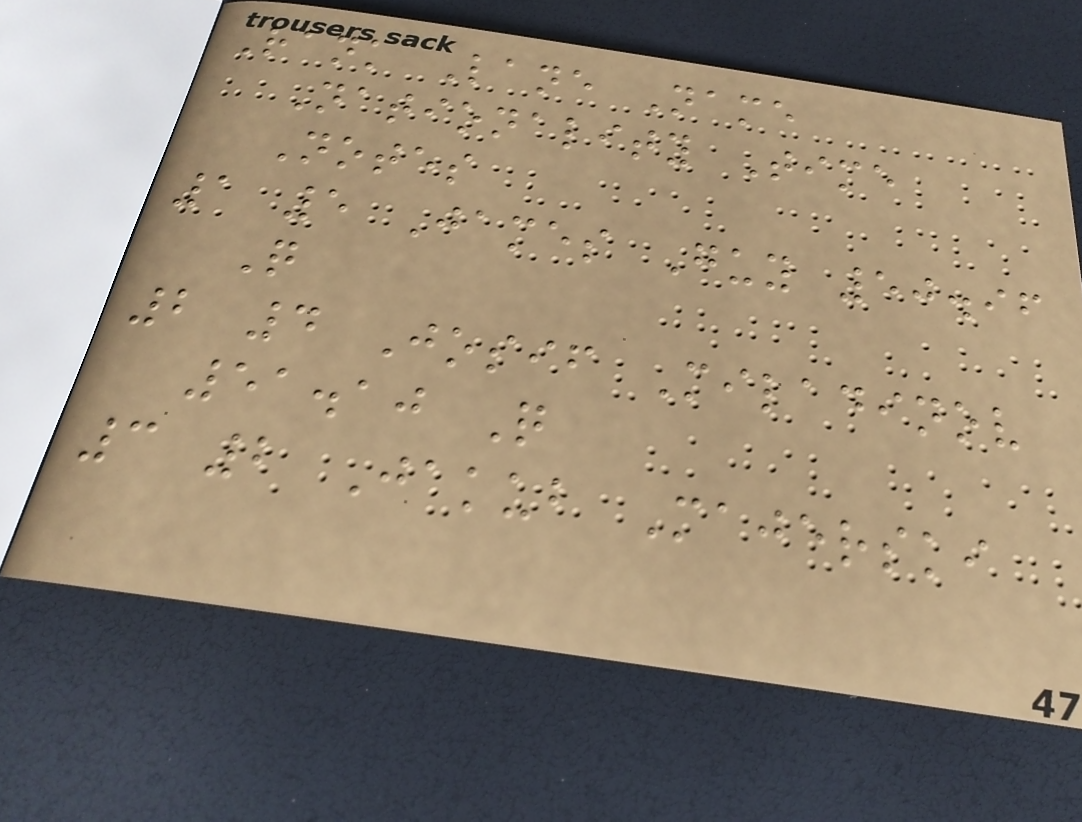Rank Lane Name
Nationality Time
Notes
1 5 James Guy 50.96
Q
2 4 Josif Miladinov
51.10 Q
3 2 Jakub Majerski
